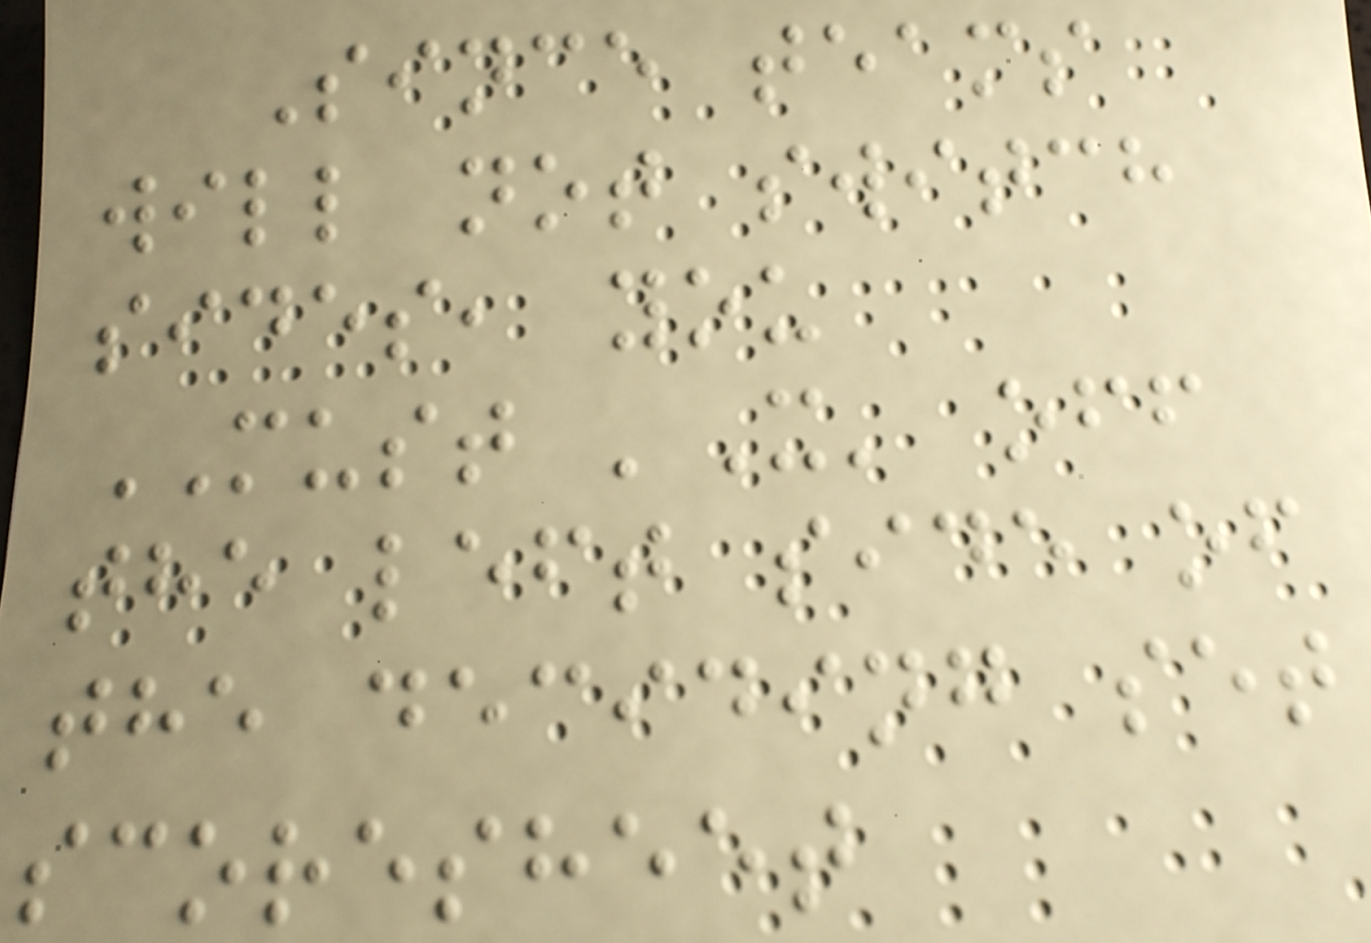Since teams
will not switch
sides, you
MUST 'X' off
the left side of
the deciding set
scoresheet
